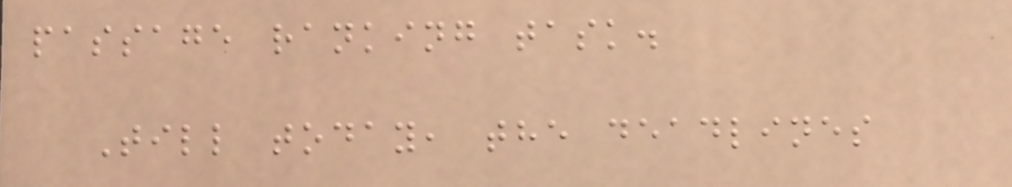passage ranking task.
Till today, the deadlines
